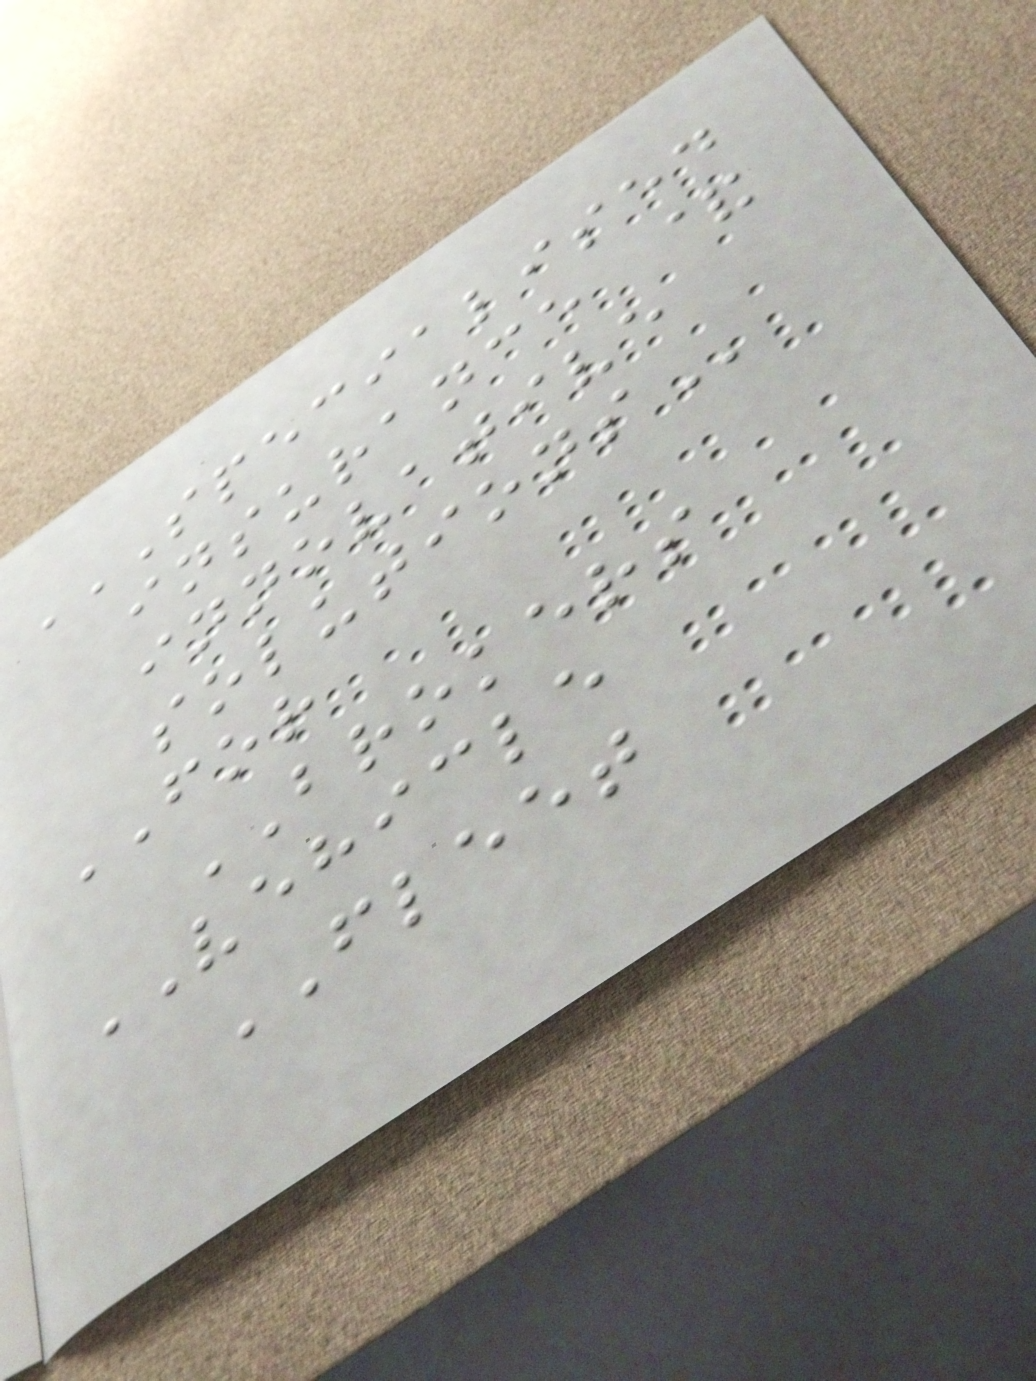SPECIALISED
INSURANCE &
INNOVATIVE
SOLUTIONS
FOR
BROKERS
VEHICLE
FLEET
